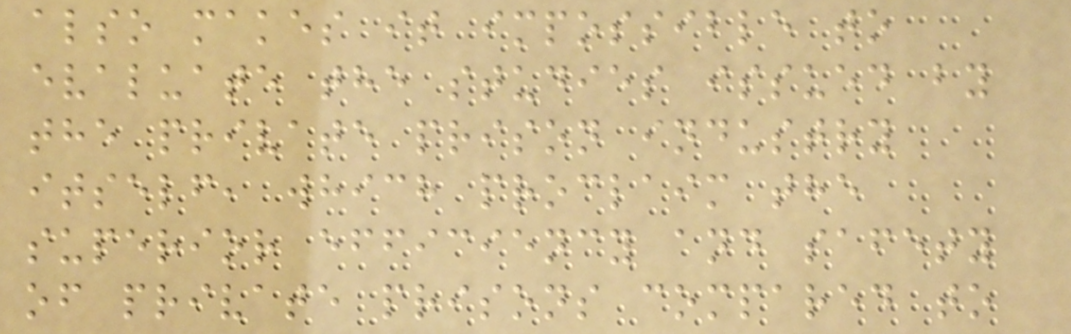also makes it impossible to
evaluate the studies issued by
the private prison industry
itself, which proclaim the
superior efficiency and safety
of private prisons compared to
